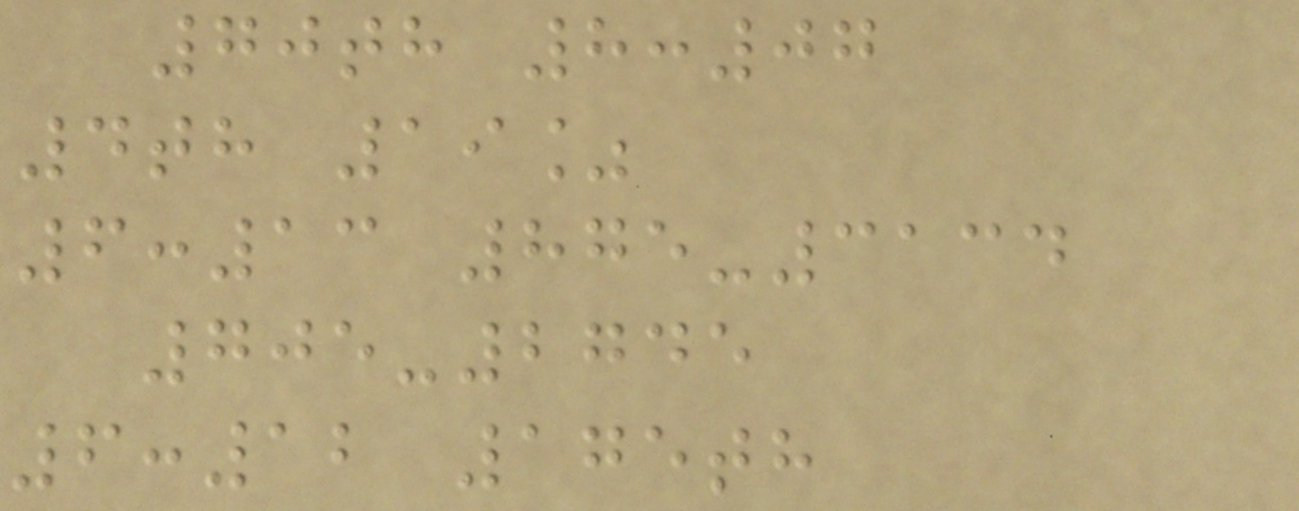70th 8:07
4th 19%
6:13 875-3134
705-2745
6:12 175th
